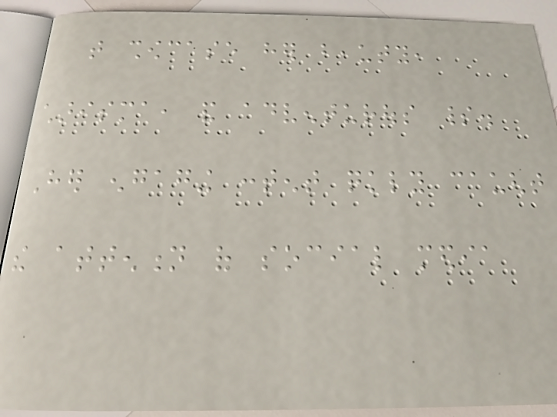that showcase her beauty,
charisma, and adventurous spirit.
Her engaging content quickly caught
the attention of social media
